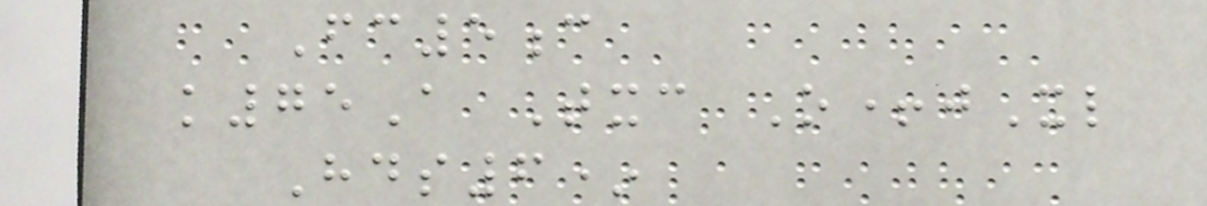Fc5c
k75A Txc O+jXl
Hds6*
